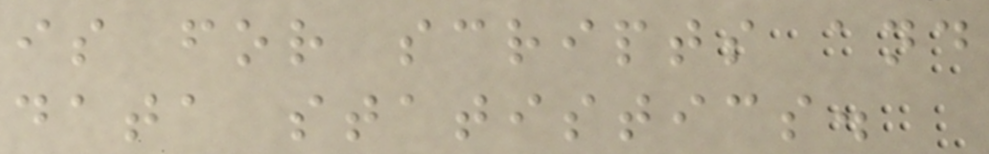is for scripts and
data statistics.
